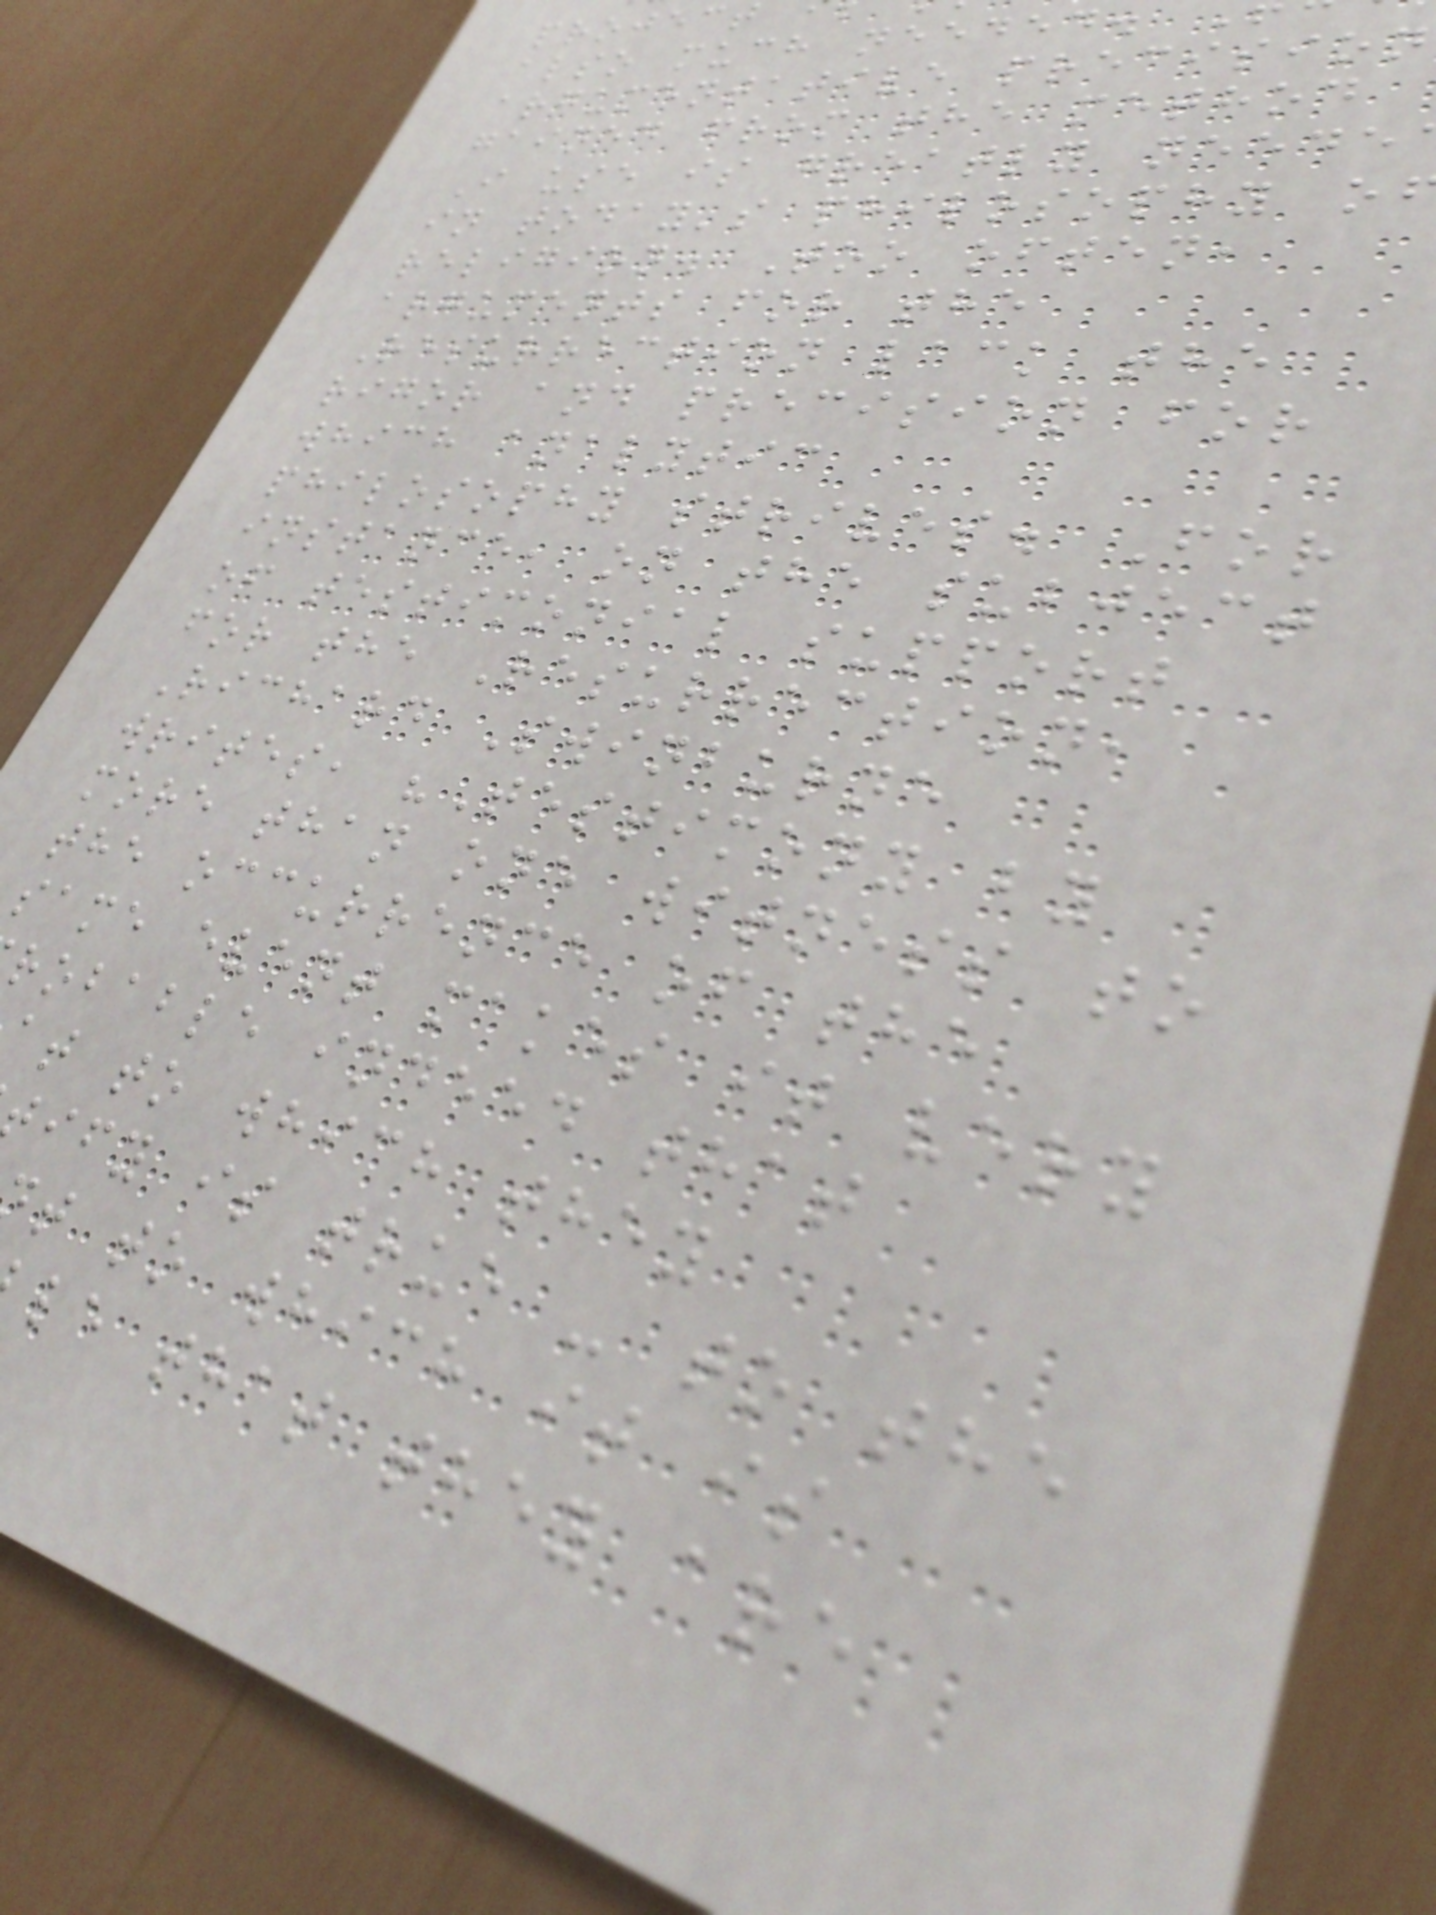project
also much needed.
argumentative precision
gained from the method
I use is greatly neede
in today's philosophy o
religion. Too often,
arguments for the
Resurrection lack the
rigor and precision for
which analytic
philosophy strives. For
instance, on the subject
of testimonial support
for the Resurrection,
Richard Swinburne
writes, "Testimony by
more than one witness to
the occurrence of the
same event makes it very
robable indeed that
at to which they
ify is true - to the
t to which it is
le that they are
